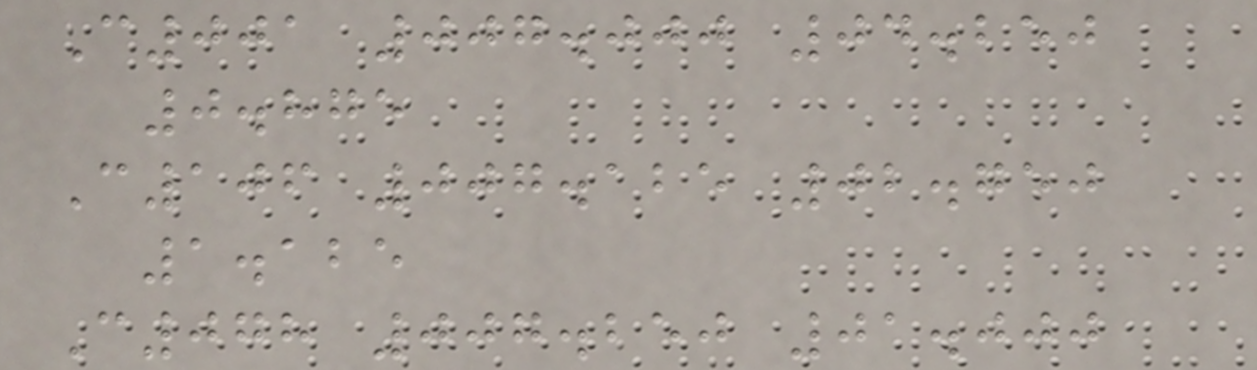C001 007.000 04.250
0.875
C106 007.125 02.750
1.125
C078 007.250 01.000
